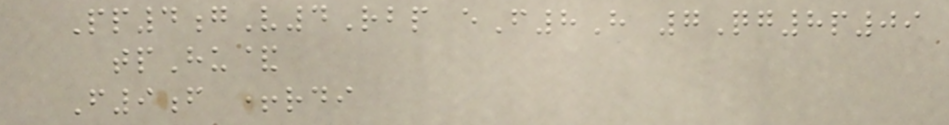Pp4gV4Rbp eF8H 7Qg8p09
tpHu&
F9f +rdi
